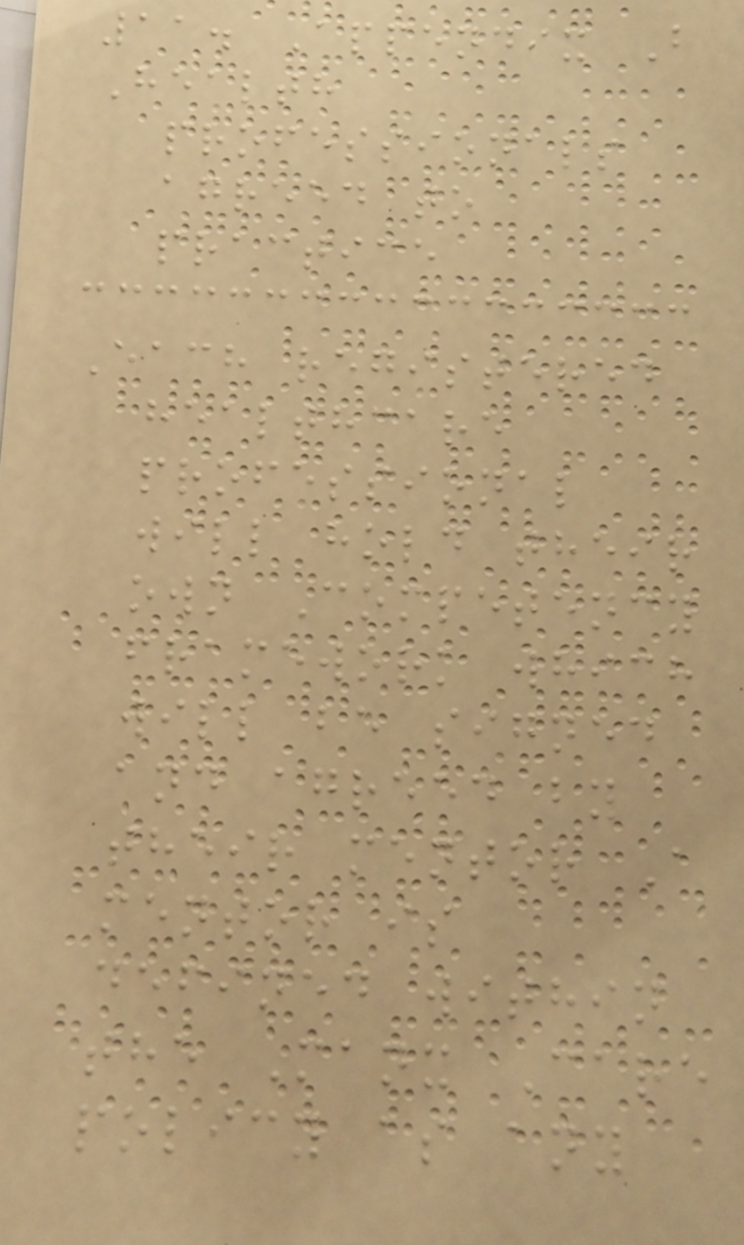11. Appendix B
Health
professionals
agreed to
practice
Each registered
healthcare
professional
will hold their
own Competency
framework which
will be signed
and agreed by
their mentor A
mentor is
defined within
the Manx Care
policy as any
